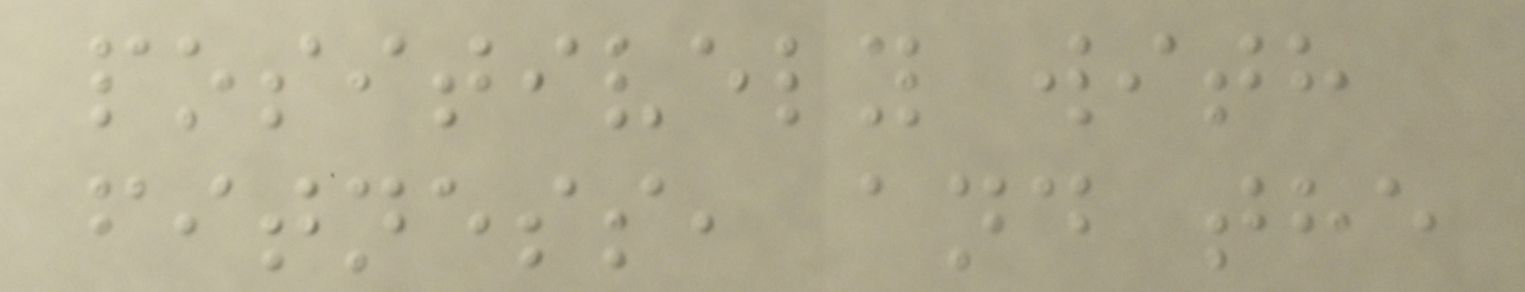positively with
fitness, and the
